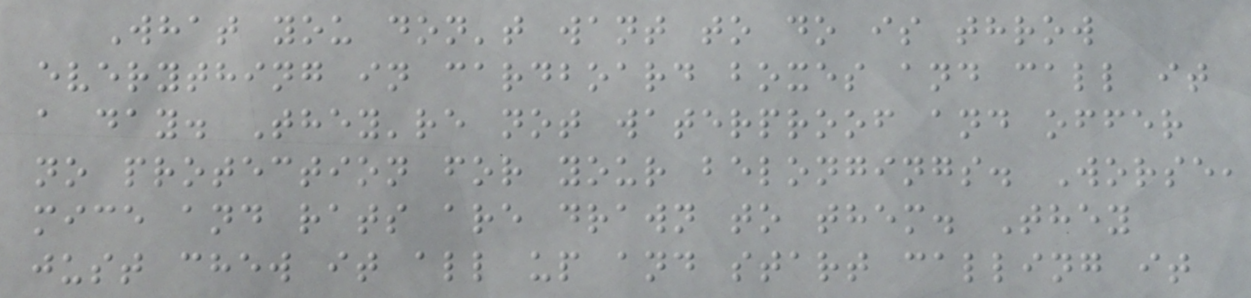What you don't want to do is throw
everything in cardboard boxes and call it
a day. They're not waterproof and offer
no protection for your belongings. Worse,
mice and rats are drawn to them. They
just chew it all up and start calling it
